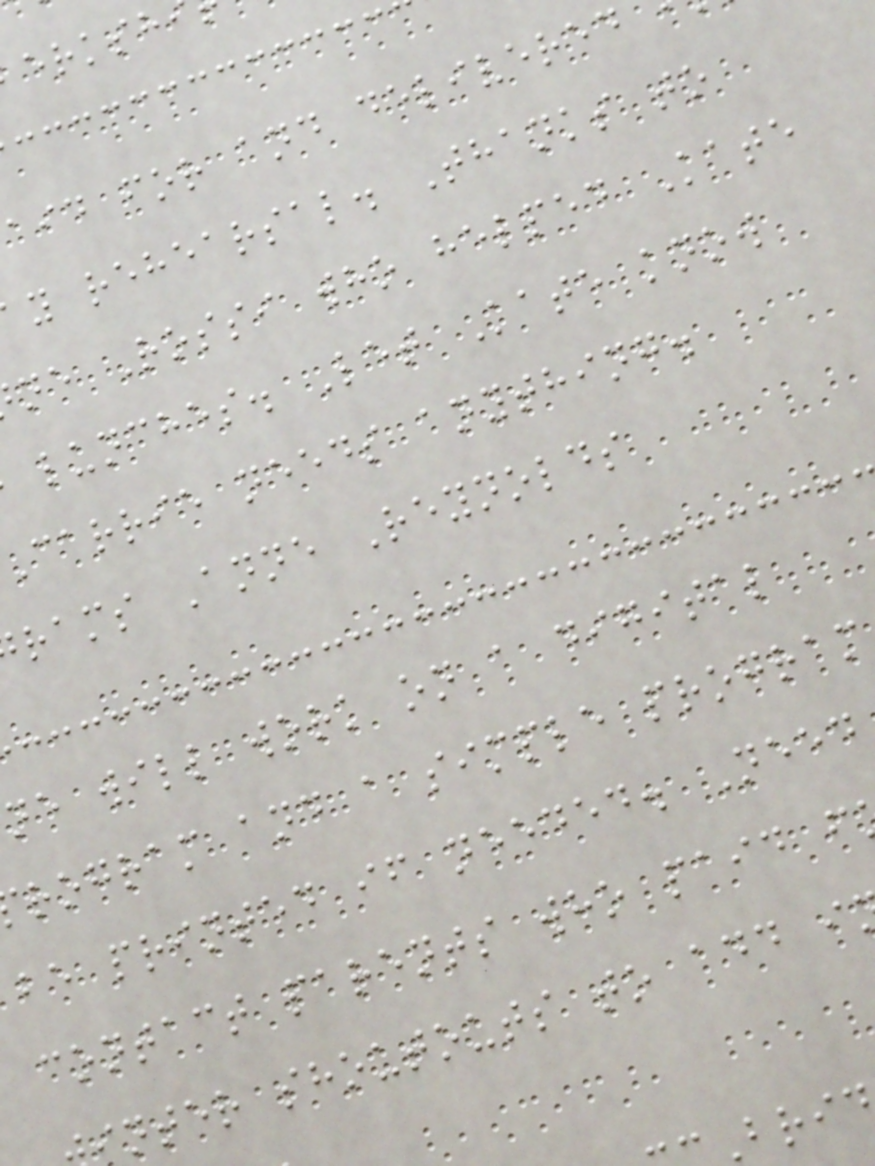aid for and delivered
y rehearsal. Thanks to
ne Rossi who helped Kate
lunches. Let Kate know
carrie needs anything.
rams Anne Reynolds
ne will work on a digital
rogram and a simple program
be printed if needed. Need
contact parents who paid f
nter shoutouts to add i
